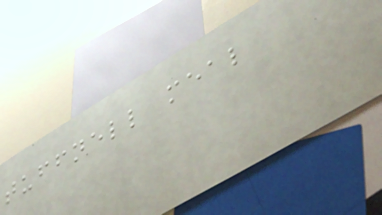tuffnell meal
